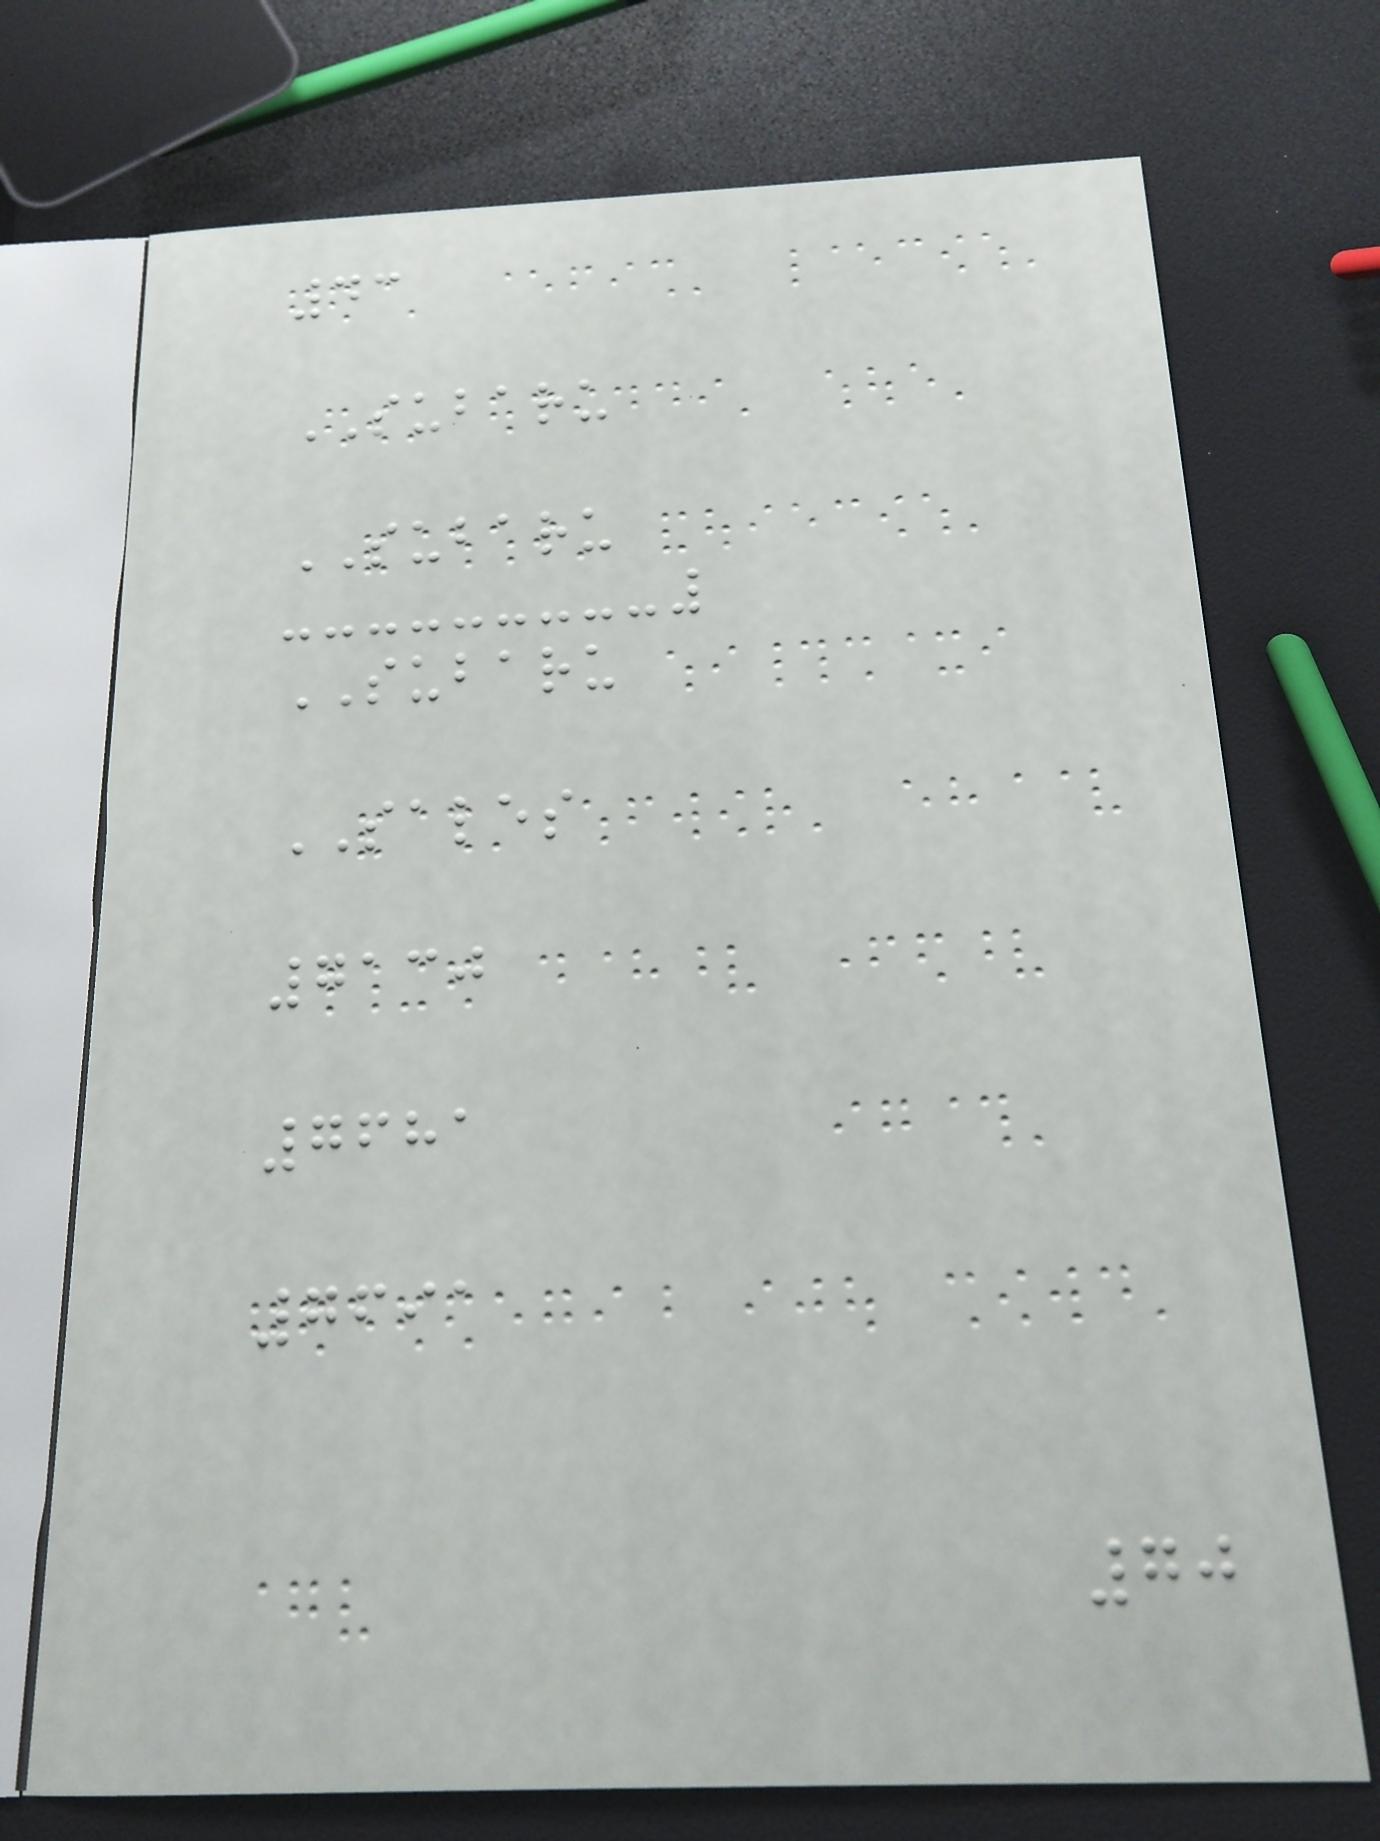43
SUBARU
SUBARU
SUBARU
SALES
7130
7681
7691
70
